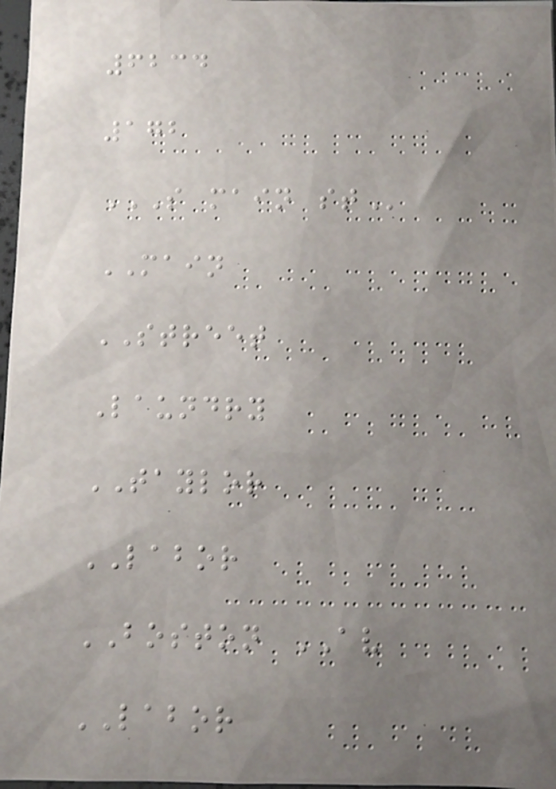6234
172
S MAIN ST
MAIN
STREET
Laundry
TAYLOR
LABOR
BOSTON AV
LABOR
